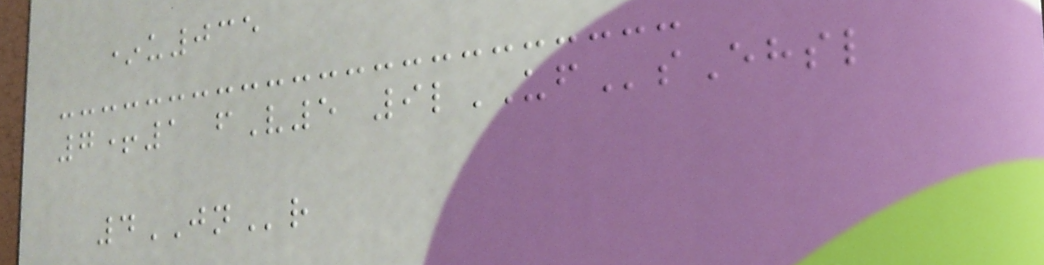*u035
7+1 fV5 9lUFsEhsl
4JNr
